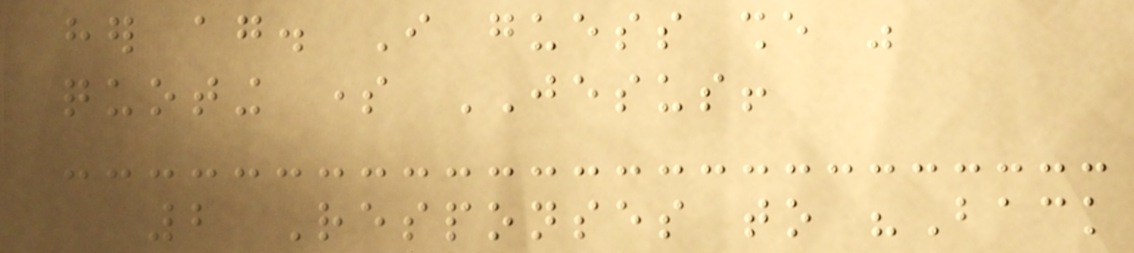her again. I guess she was
quoting some JESUS!
2 Responses to "Back
